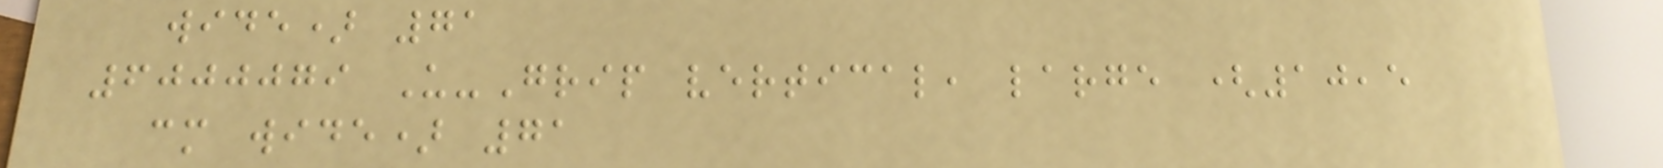wide) 71
6000079 U-Grip vertical, large (10,5
cm wide) 71
